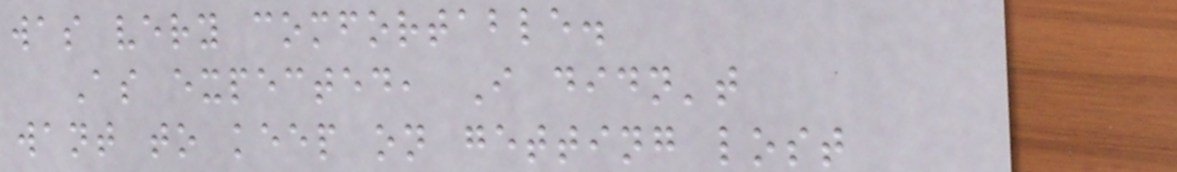was very comfortable.
As expected, I didn't
want to keep on getting lost
